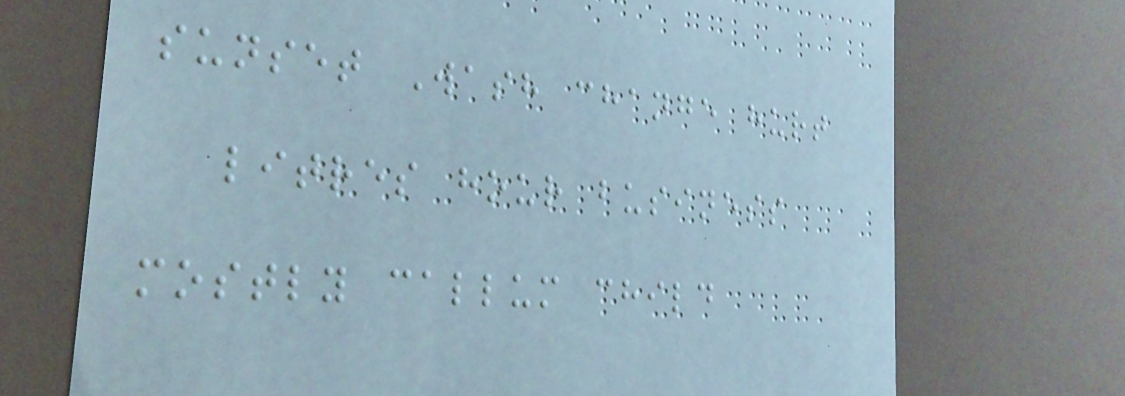sunset Wash change hurt
litres hour business
mostly callum child
